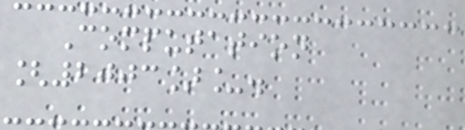Computation
[2003]_.
